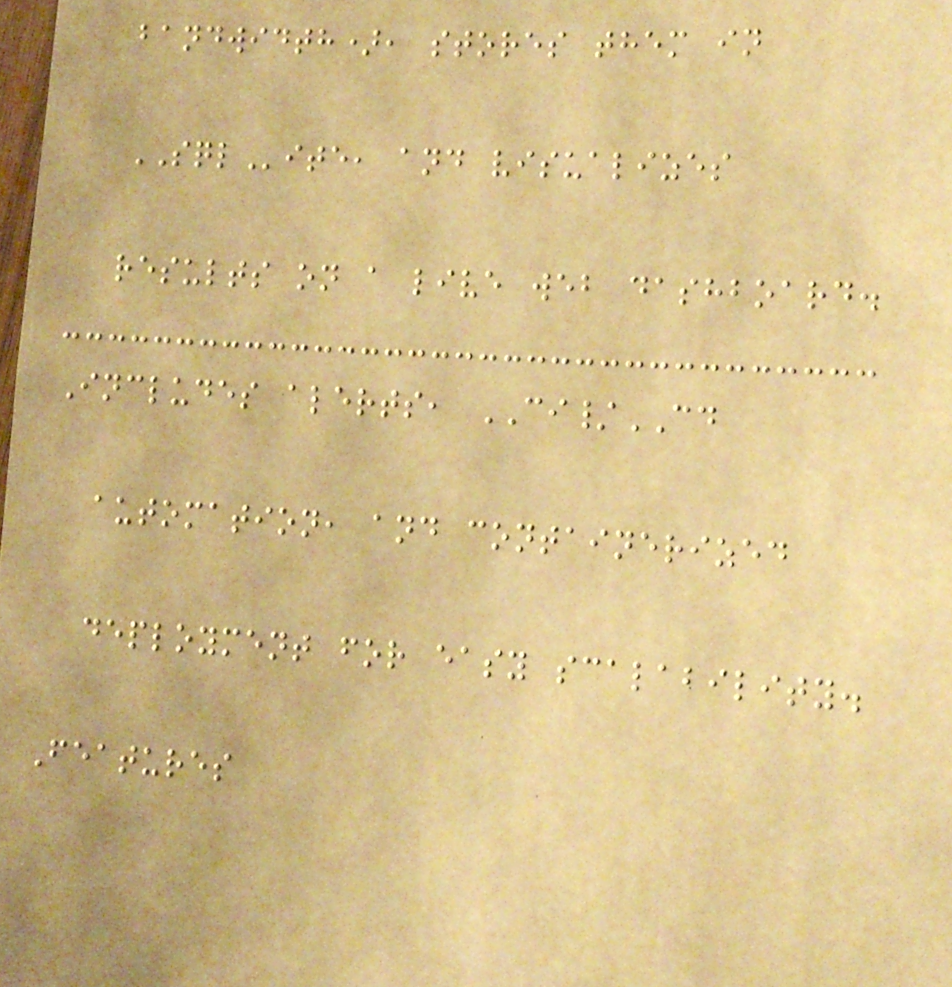bandwidth), stores them in
SQLite, and visualizes
results on a live web dashboard.
Includes alerts, CI/CD
automation, and containerized
deployment for easy scalability.
Features
